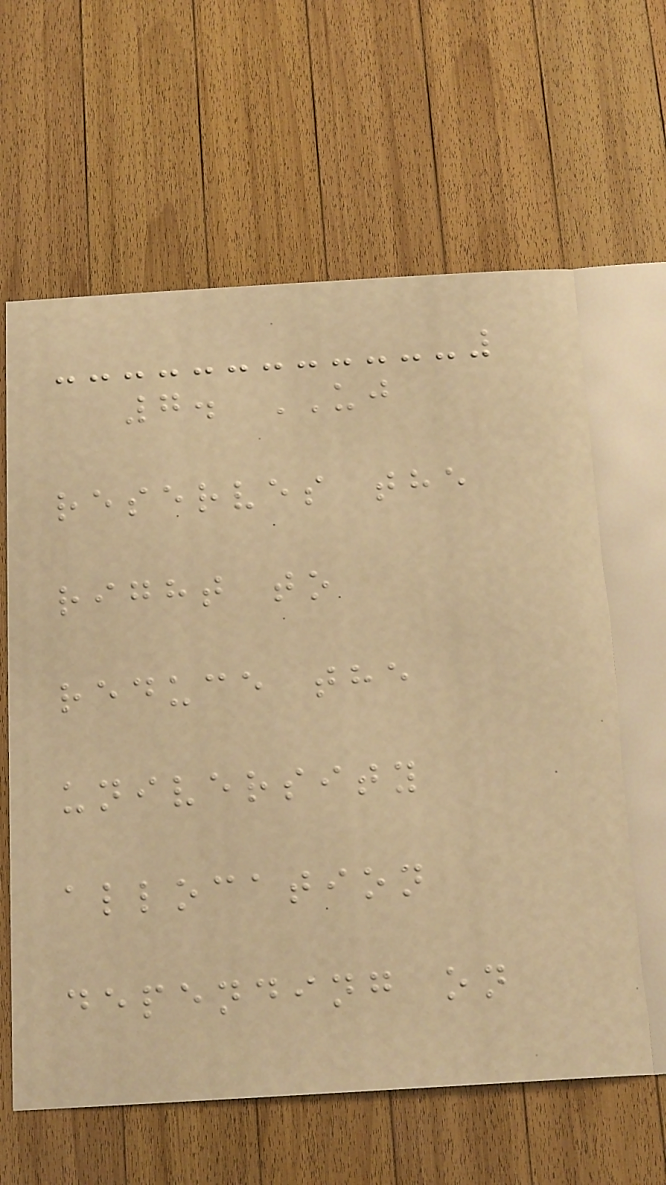7. UJ
reserves the
right to
reduce the
university
allocation
depending on
